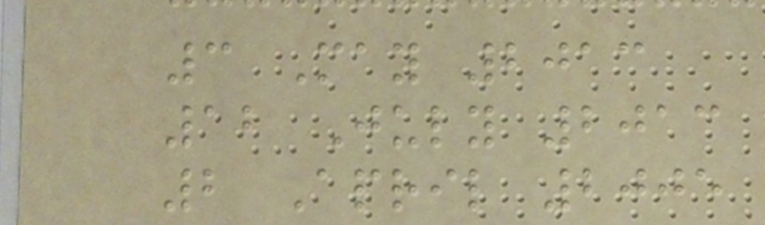3 May 2013
12 July 2013
2 April 2005
